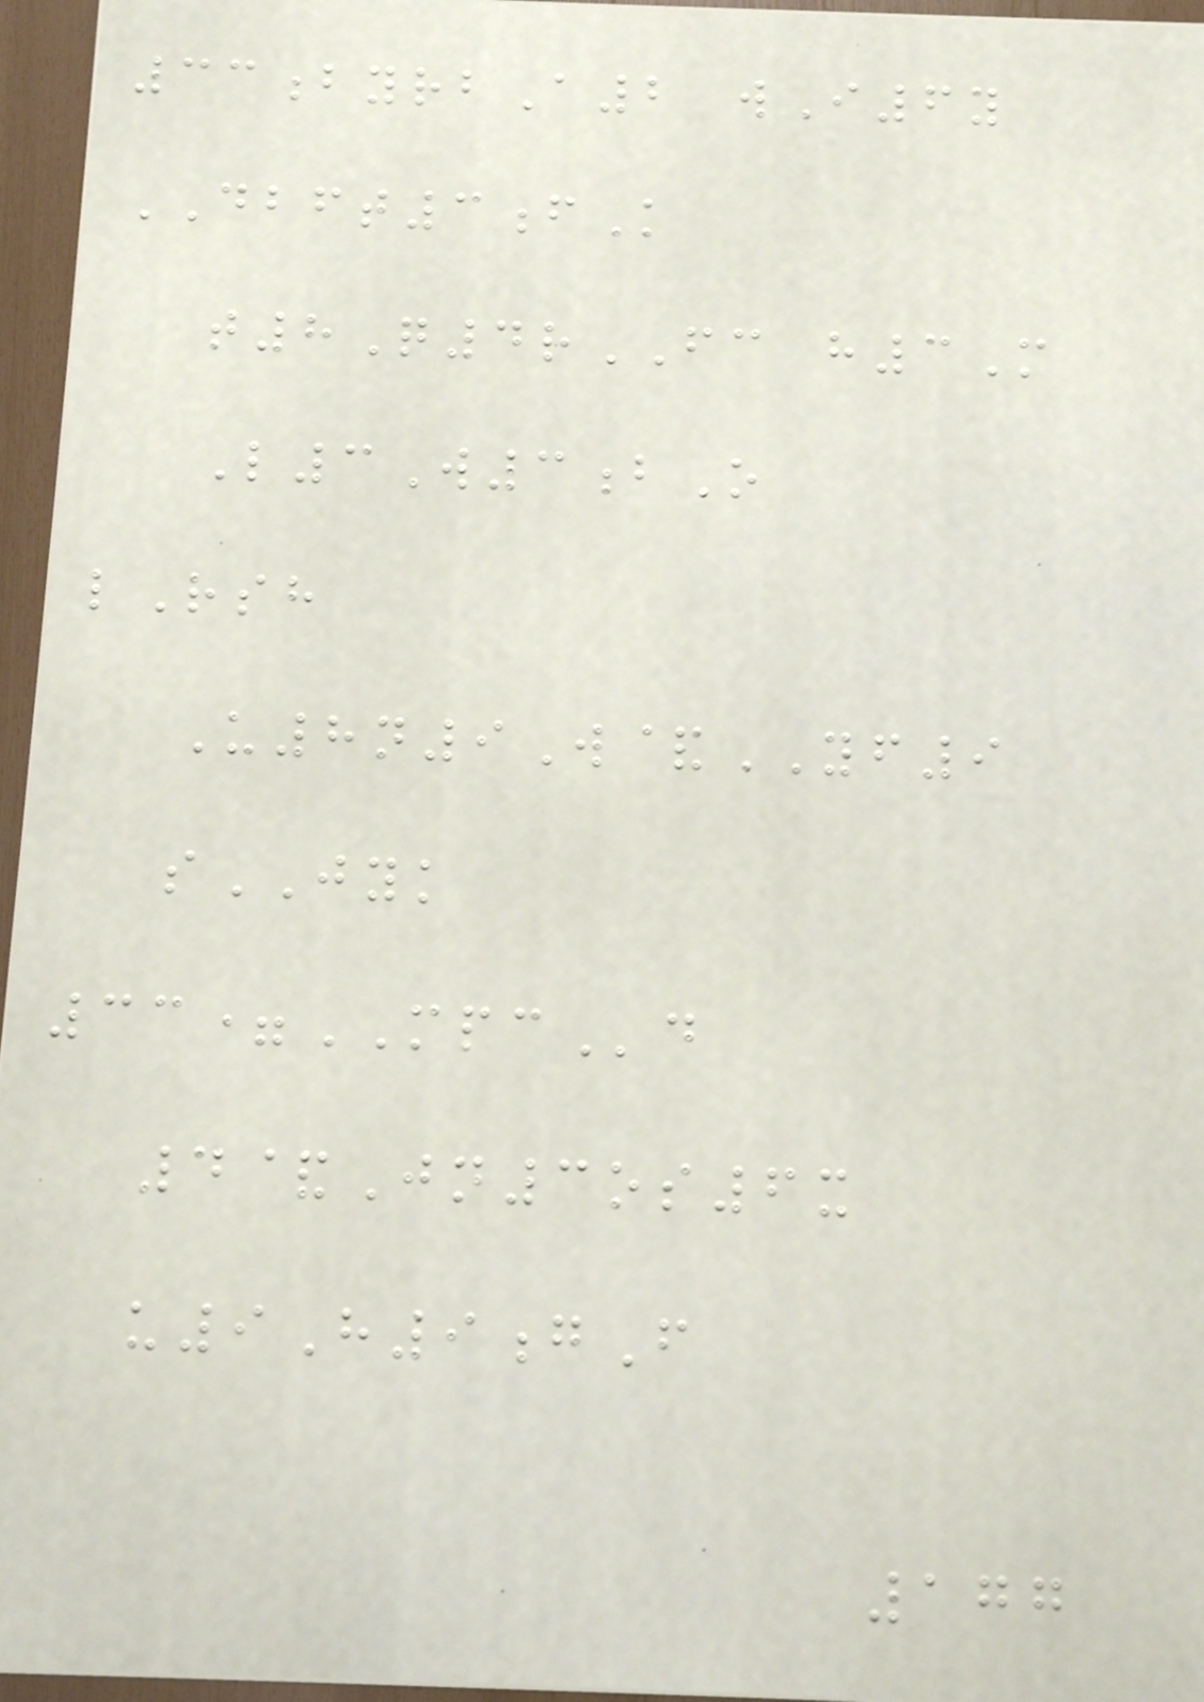33byrbA2 wI6y
DBFT3fK
t8Q4rFC h3M
L3W3bO
lRsh
U8n9W&YF9
sJYK
33=MPCd
4&Jn3os6x
u9H9gF
177
